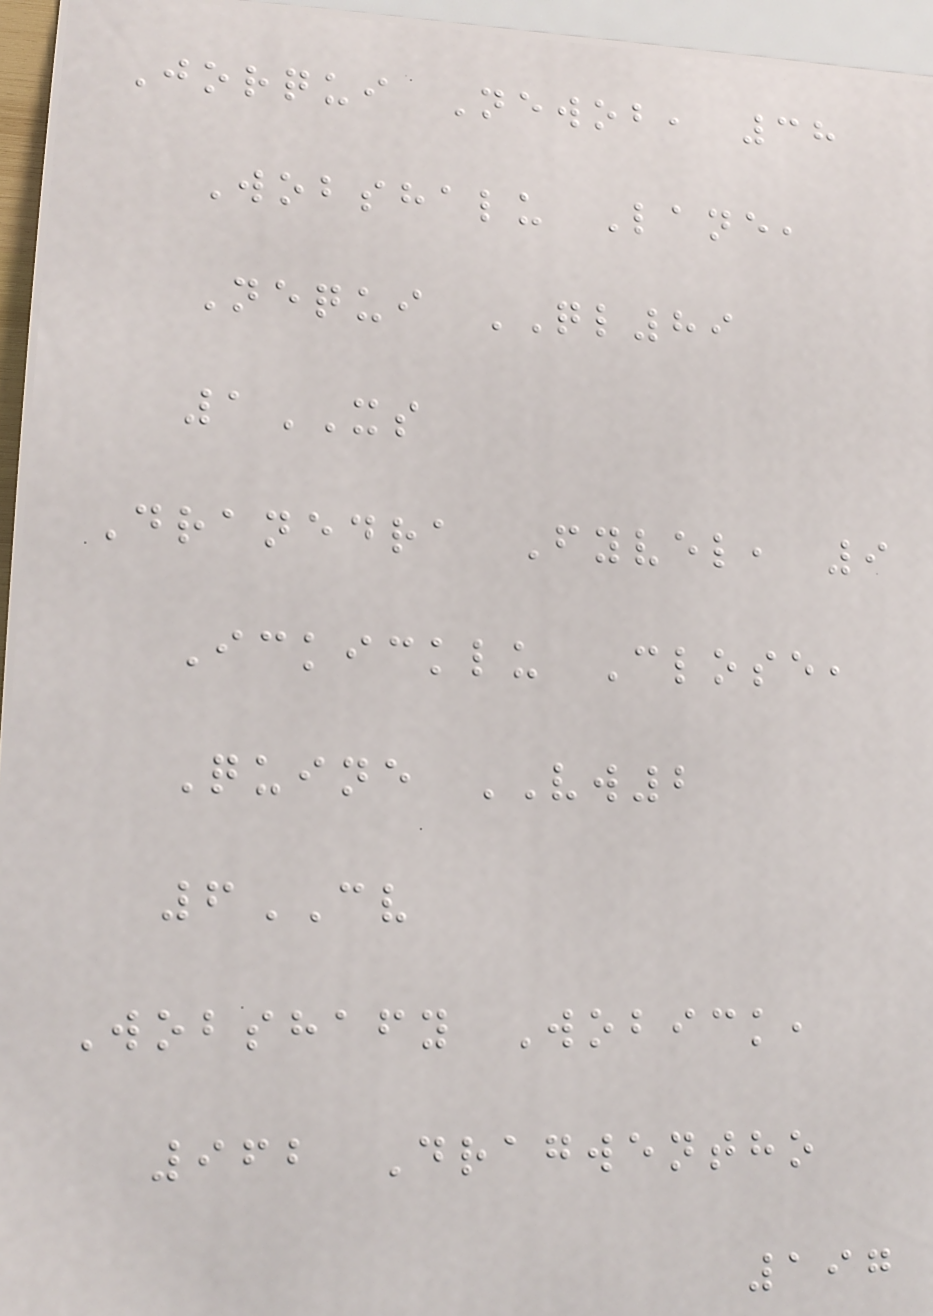Jorqui Newob, 38
Wobshalu Lane,
Nequi QL89
1XS
Dranedra Fyvel, 9
Ickicklu Close,
Quine VW2
6CV
Wobshafy Wobick,
962 Dragwentho
197
